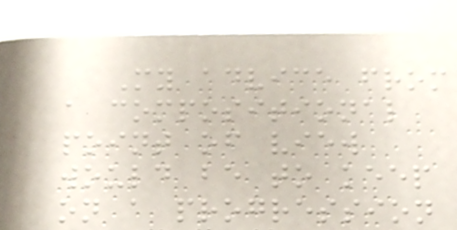My advice from
a compositional
point of view
would be to keep
on a progression
